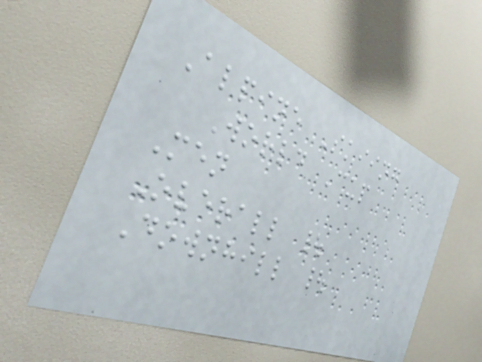Alpine Skiing
World Cup
Men
Overall |
Downhill |
